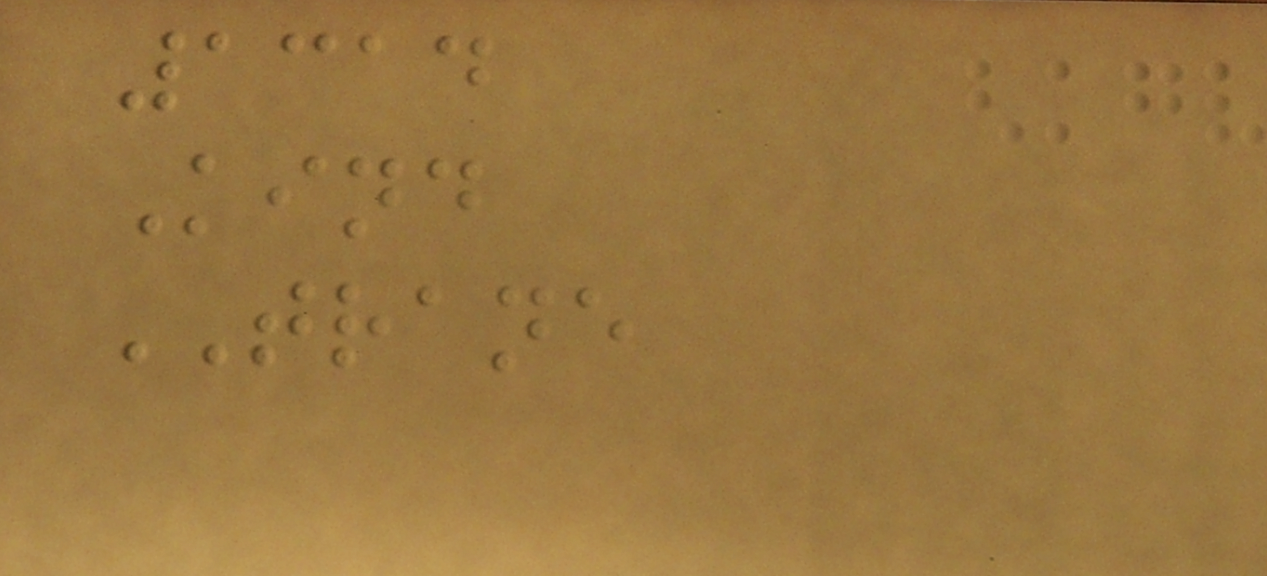1314
Kind
TRANE
